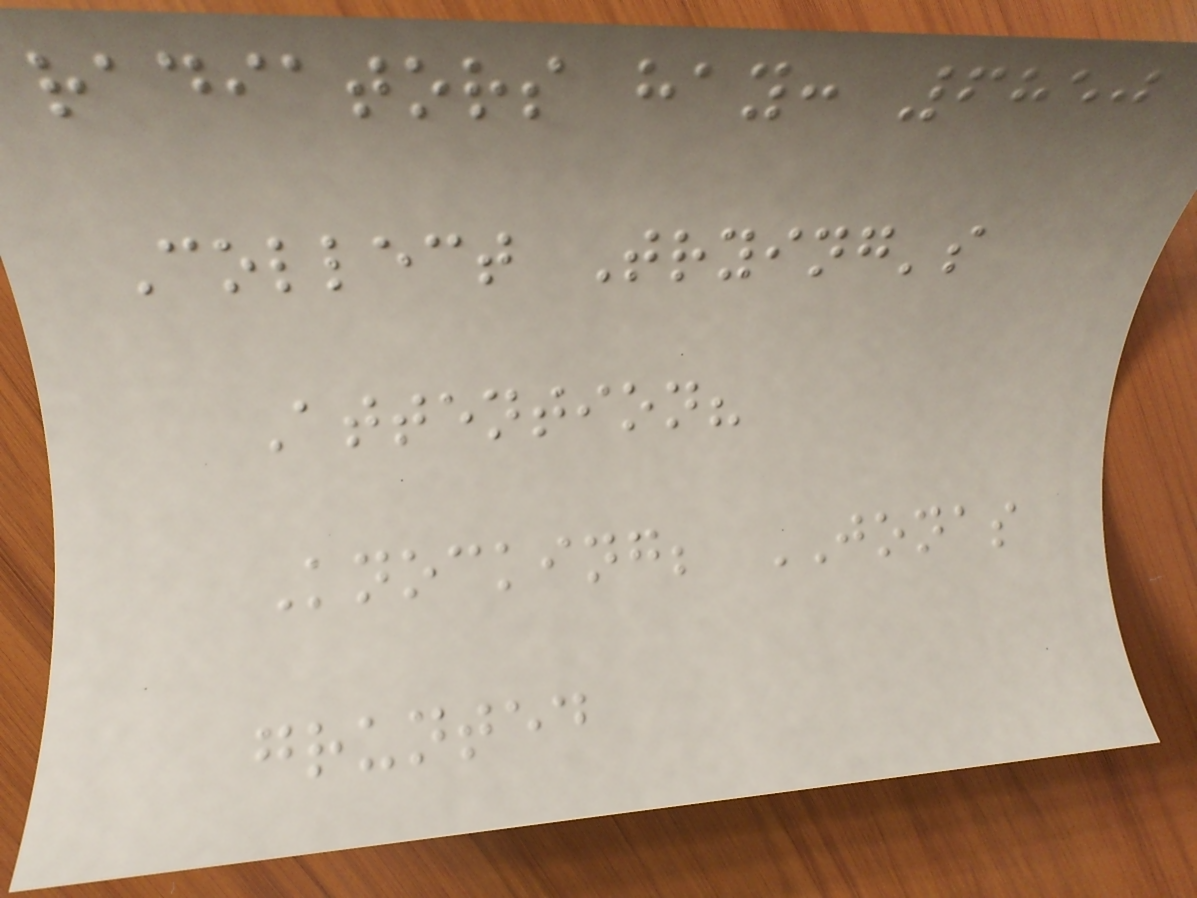radiators hay: 6850
Collect Trying's
Attention?
Knocking; JONAS
grunted
